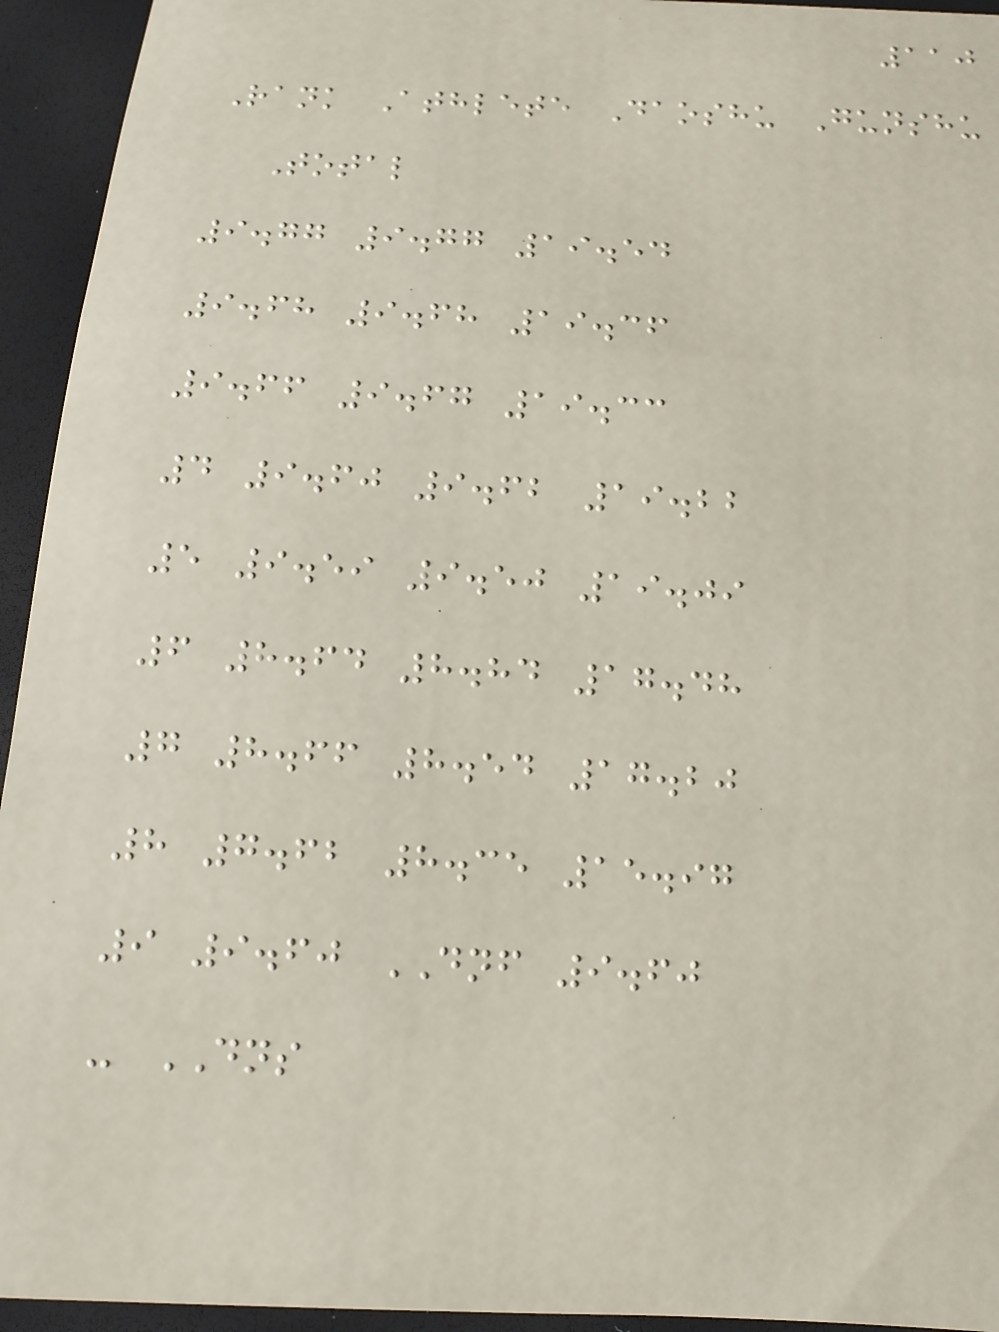110
Rank Athlete Daoshu Gunshu
Total
9.77 9.77 19.54
9.68 9.68 19.36
9.66 9.67 19.33
4 9.60 9.62 19.22
5 9.59 9.50 19.09
6 8.64 8.84 17.48
7 8.66 8.54 17.20
8 7.62 8.35 15.97
9 9.60 DNF 9.60
- DNS
